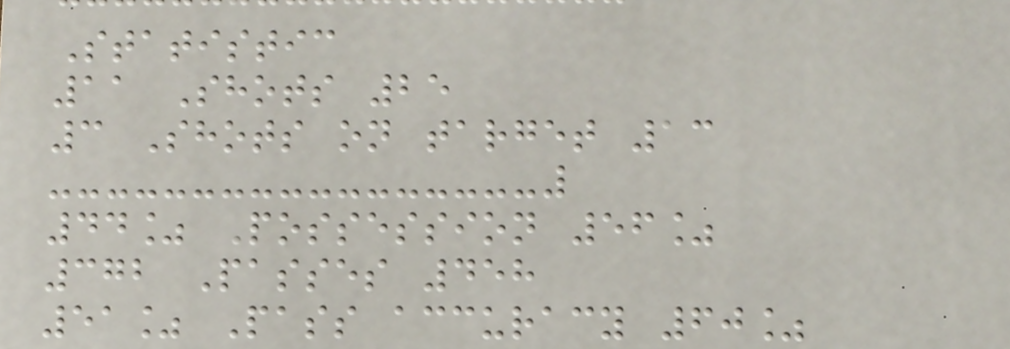Statistic
11 Shots 25
3 Shots on target 13
44% Possession 56%
372 Passes 458
51% Pass accuracy 60%
